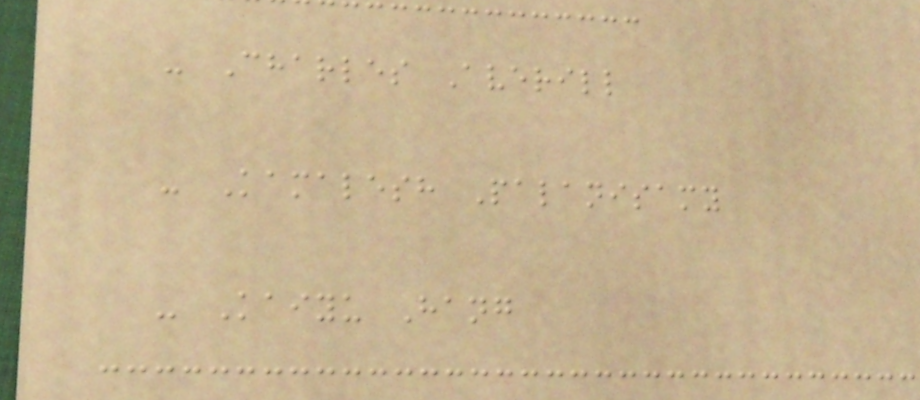- Charles Averill
- Kamalesh Palanisamy
- Kaiyu Hang
